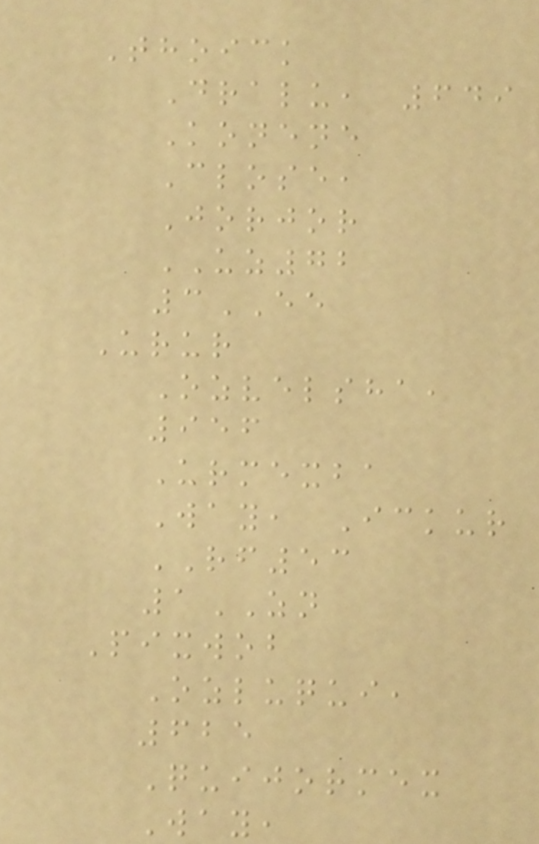Thoick
Dralu, 649
Konene
Close,
Jorjor
UZ72
3EE
Urur
Ozvelsha,
956
Urmexba
Way, Ickur
RF53
1ZN
Pixwob
Ozluqui,
625
Quijormex
Way,
